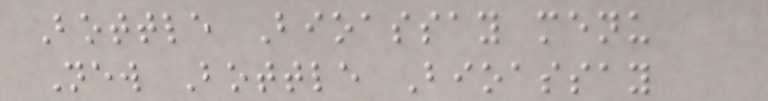Bottle Bioassay menu
New Bottle Bioassay
